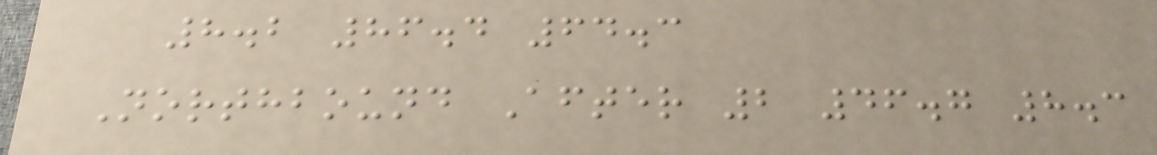8.2 86.4 64.3
Northbound After 2 46.7 8.3
